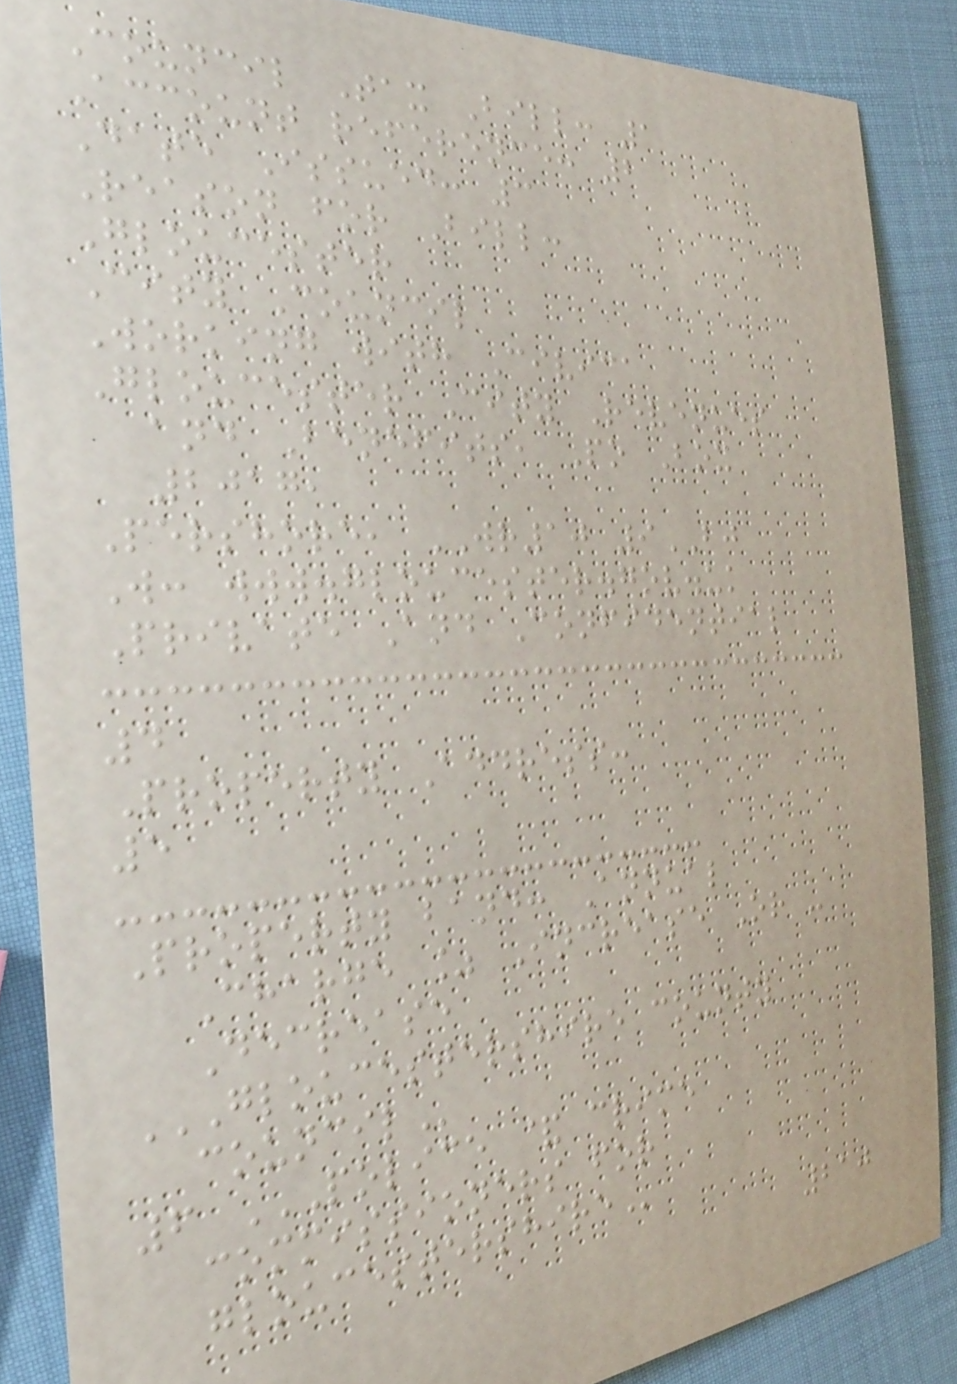Council Tax Bill: 1
Account reference: 2
Date Issued: 3
Reason for Bill:
Gloucester
City Council
Working with Civica
Gloucester City Revenues
and Benefits, Po Box
2017,
Pershore, WR10 9BJ
W: www.gloucester.gov.uk
Private And Confidential
4
Property Address:
5
Property band: Annual
Charge % Increase Or -
Decrease
GLOUCESTERSHIRE COUNTY
COUNCIL
6 POLICE & CRIME
COMMISSIONERS FOR
GLOUCESTERSHIRE
210
